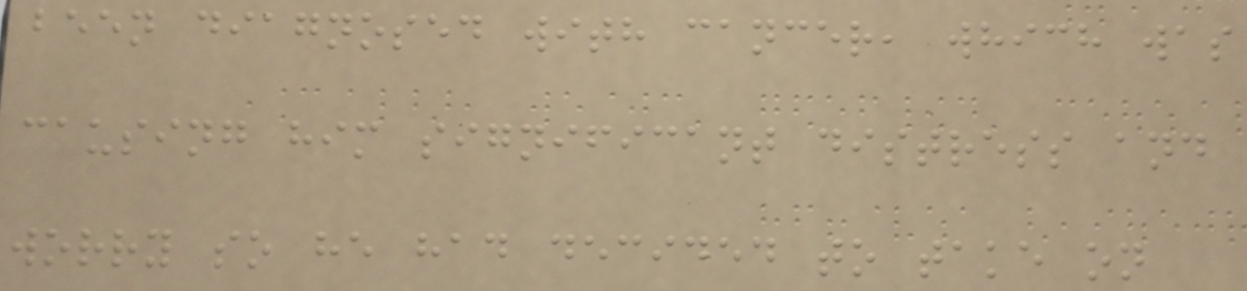been diagnosed with cancer, which was
causing him significant distress and
worry so he had decided to take on
